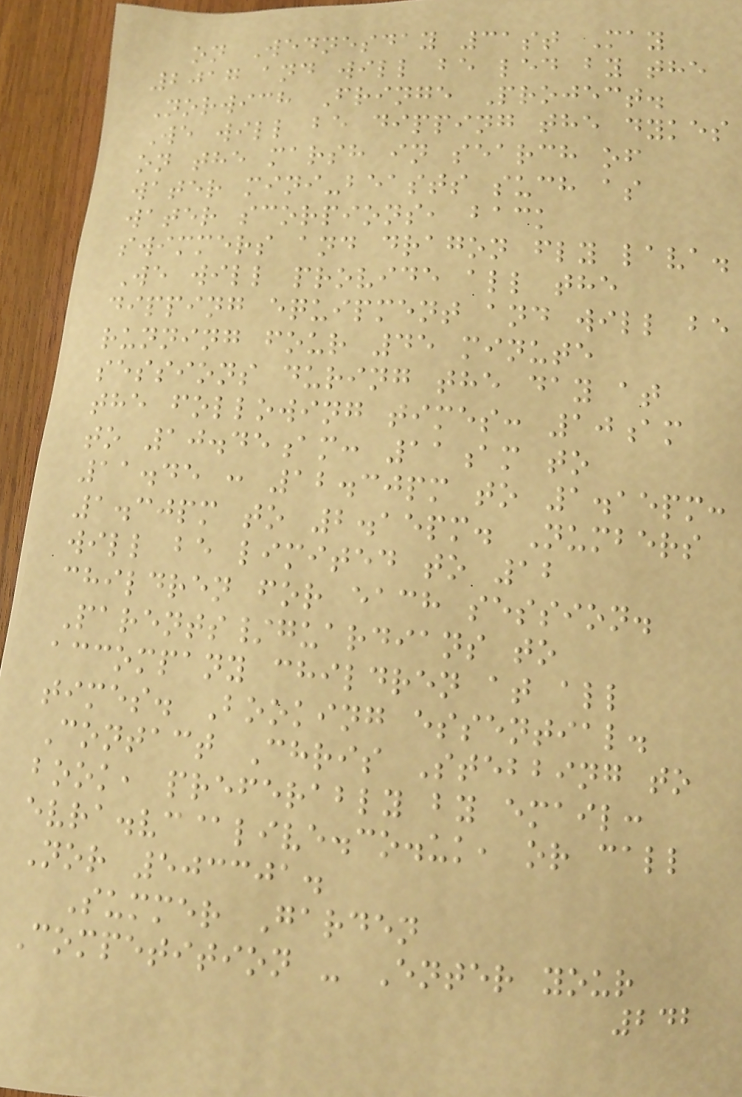on Wednesday 31st May
2017 and will be led by the
Norwich Fringe Project.
We will be dipping the dykes
on the marsh in search of
water mini-beasts such as
water scorpions, back
swimmers and dragon fly lava.
We will provide all the
dipping equipment and will be
running four 45 minute
sessions during the day at
the following times: 10am
to 10.45am: 11am to
11.45 : 12.30pm to 1.15pm:
1.30pm to 2.15pm. Numbers
will be limited to 12
children for each session.
Parents/guardians to
accompany children at all
times. Booking essential.
Contact Chris Stebbing to
book, preferably by email:
evra.vc@live.co.uk, or call
Nor 503301.
Summer Garden
Competition - Enter your
242
